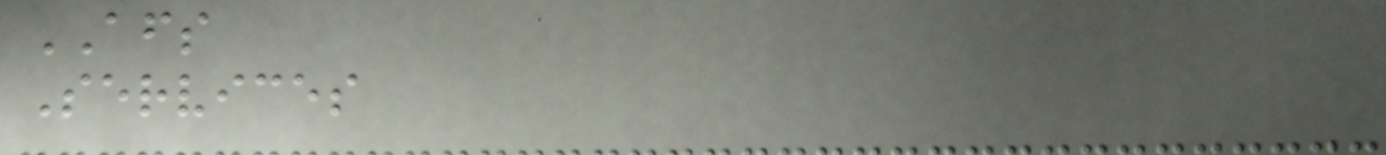AFS
Services
